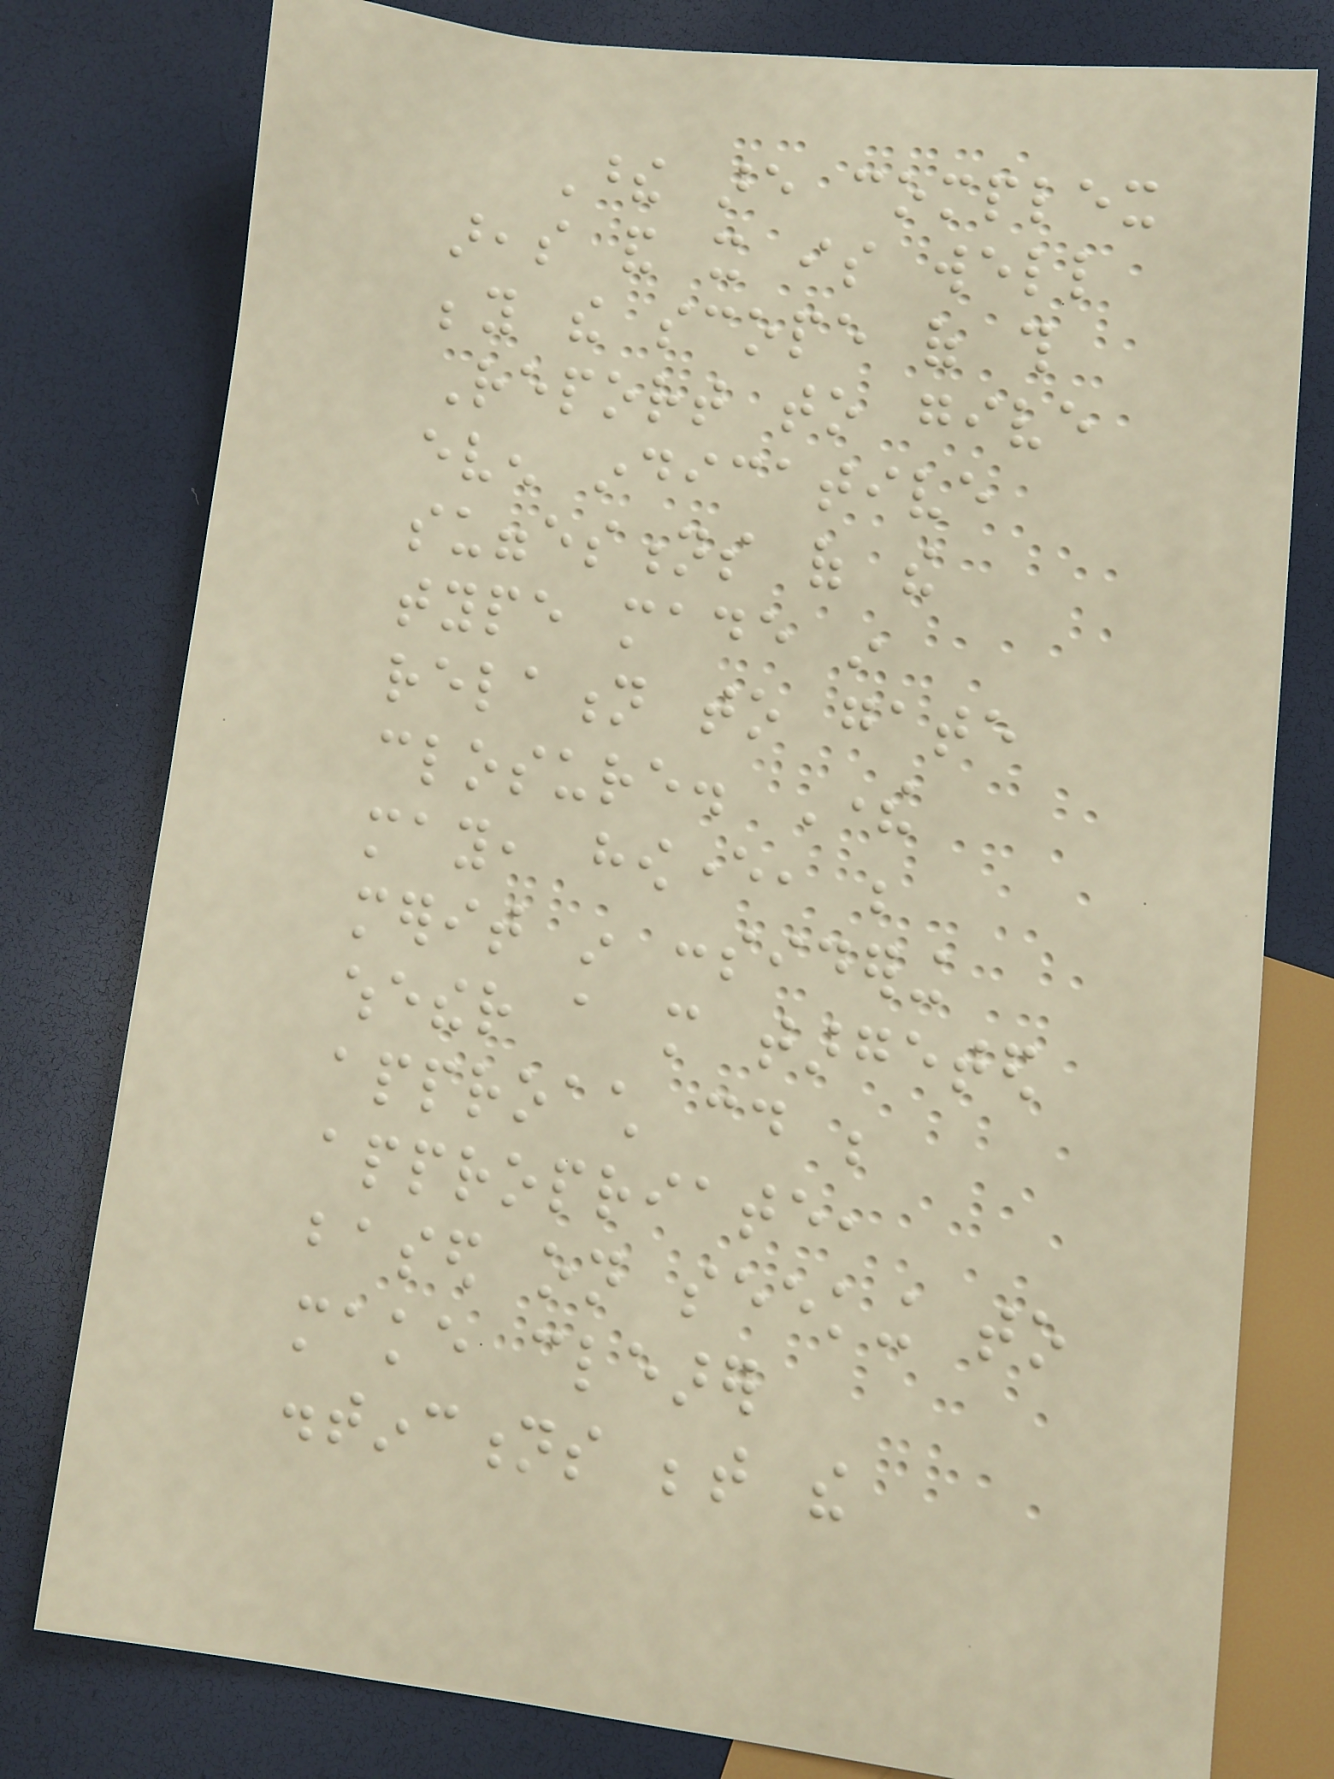These are complex
areas and it is well
beyond the scope of this
Report to give
even indicative
suggestions of the
type made in
relation to gate
closure. There
may, however, be
merit in considering
whether a more targeted
approach could be
appropriate,
based on seeking to
make clearer
distinctions between the
